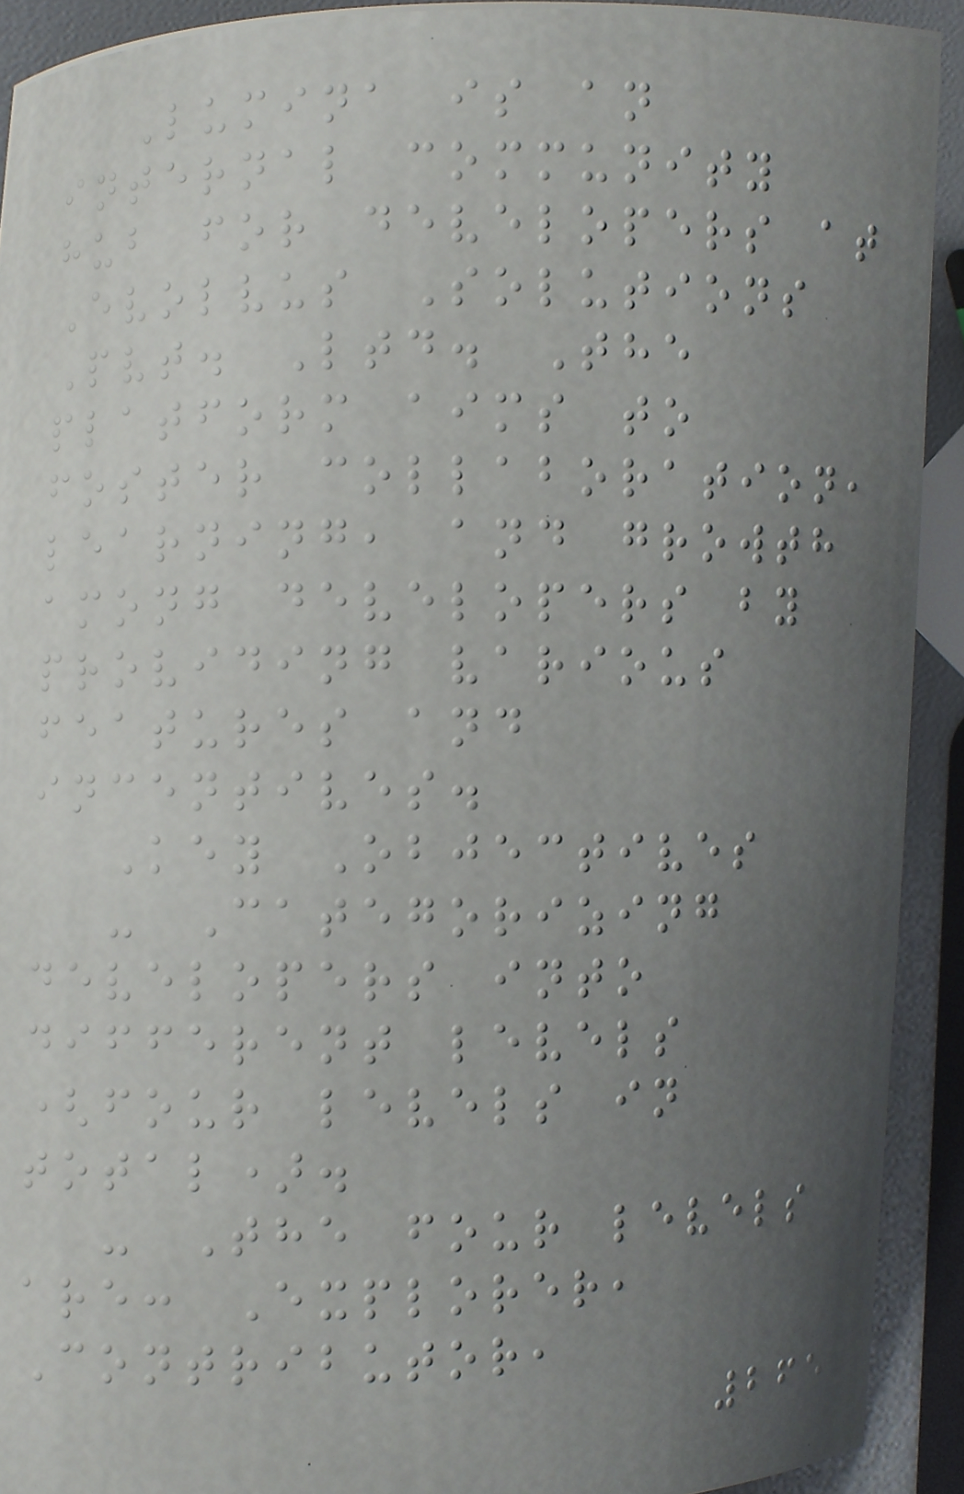Lumina is an
internal community
hub for developers at
Evolvus Solutions
Pvt. Ltd. The
platform aims to
foster collaboration,
learning, and growth
among developers by
providing various
features and
incentives.
Key Objectives
- Categorizing
developers into
different levels
(four levels in
total).
- The four levels
are: Explorer,
Contributor,
265
